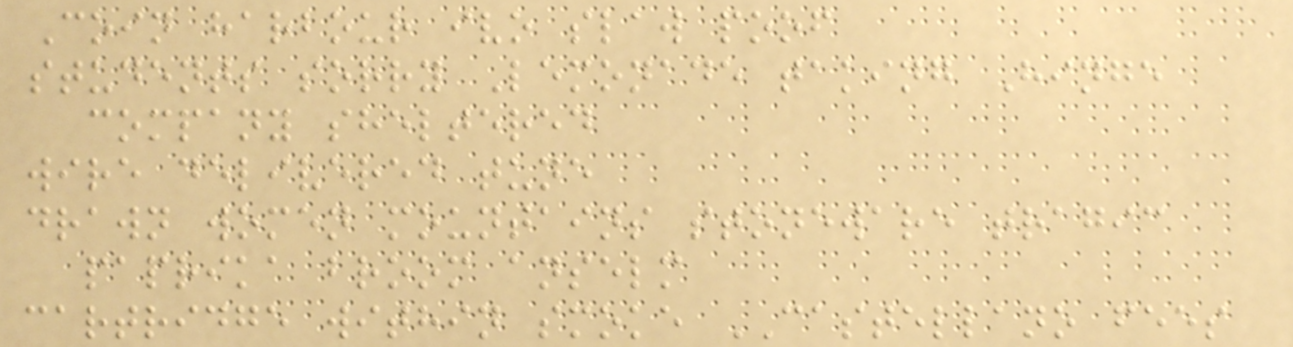Coin harbour ivo slaw poof
students sorry Lemonade taking Hinge
company sheltered
wire delivered tune
drawn women mountains stoneware tragic
paprika broom anselm
cartridge within smoke CASTELLANO fees
